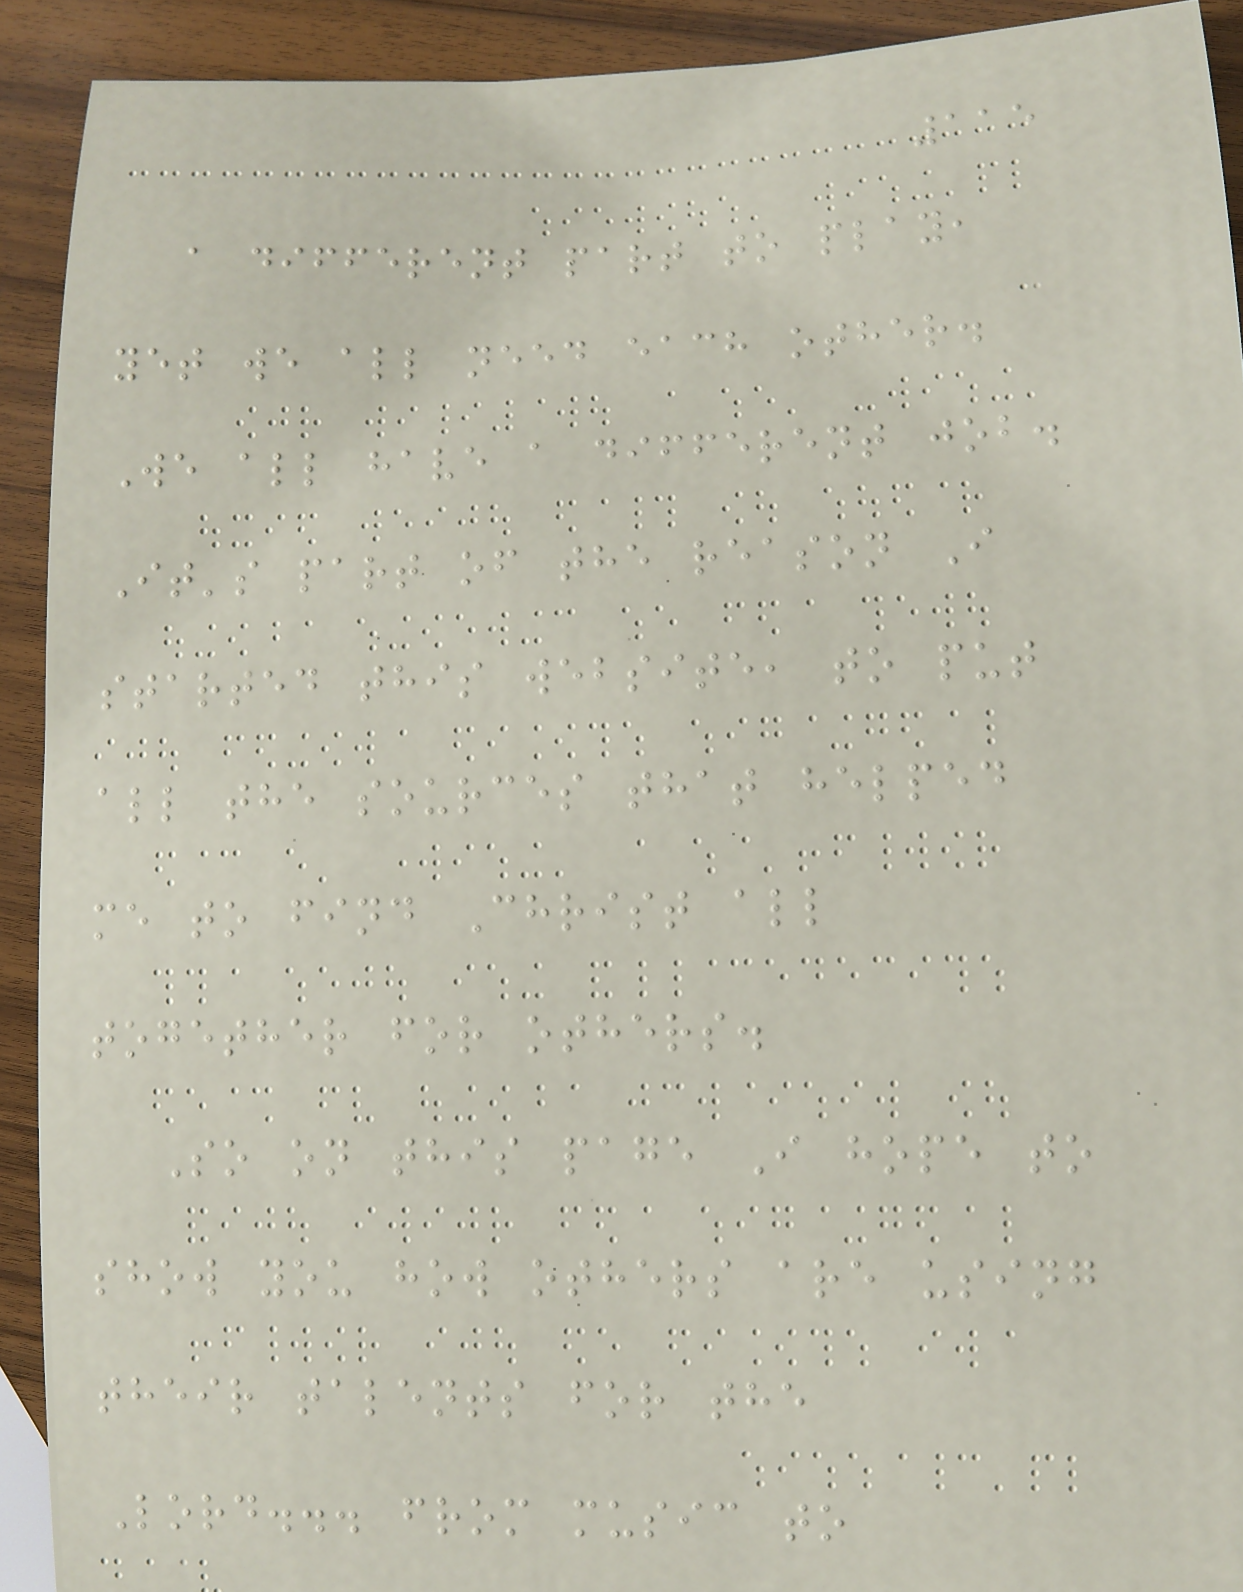115
a different part to play,
yet we all need each other.
We all have a different job.
It's part of the reason I
started this website, to put
all the sources that helped
me to find Christ all
together for others.
So on this page I hope to
show you how others are using
their talents for the
Lord... from music to
